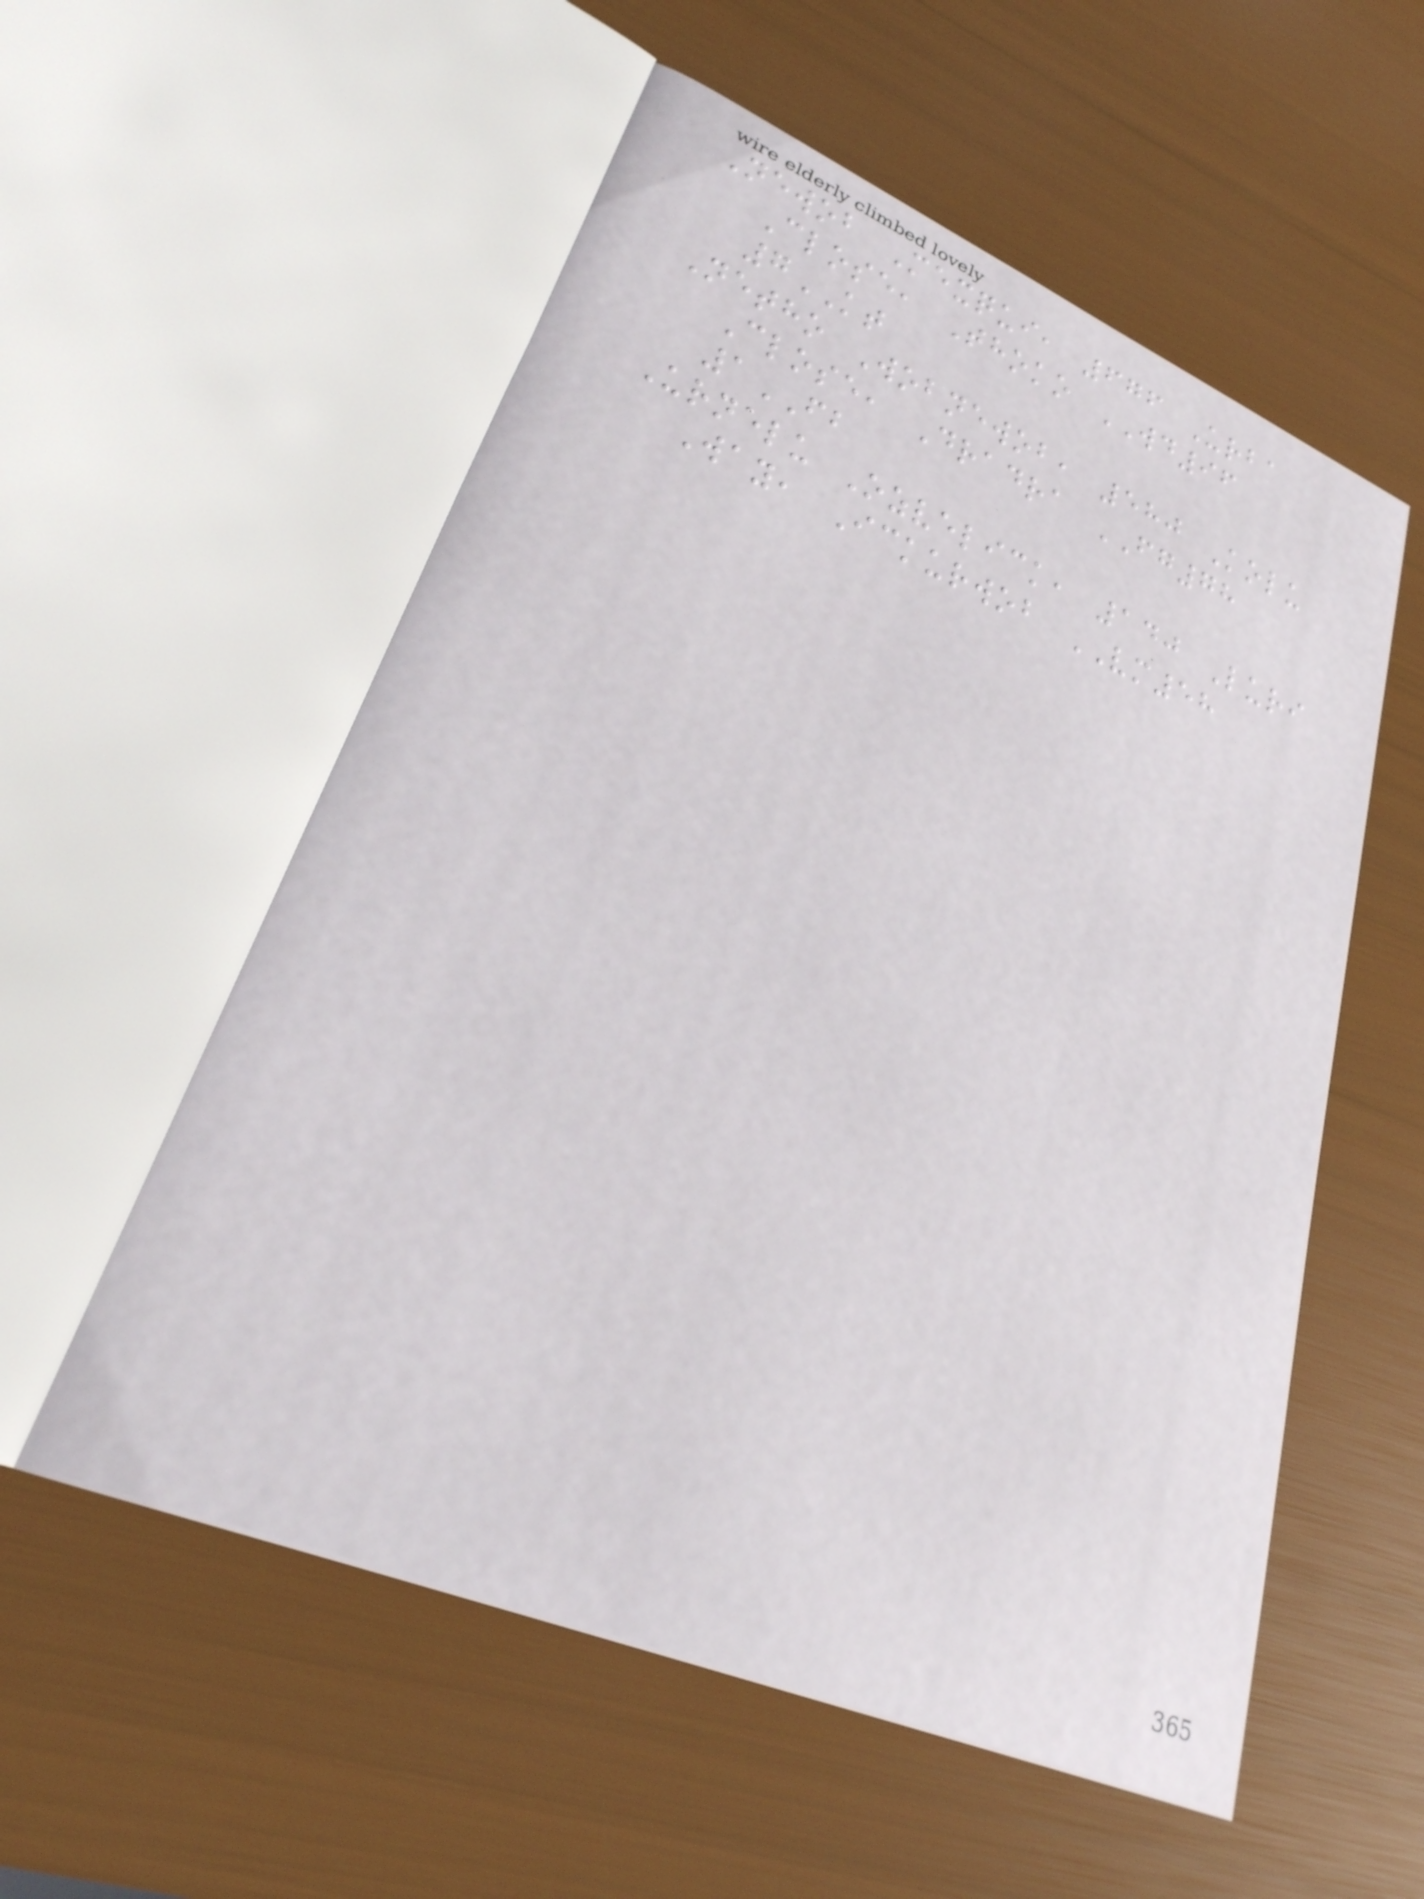Newob Mexqui, 676 Urba
Close, Thoko WD96
7KT
Netho Wobnewob, 580 Kolu
Close, Dradra FG78
1FB
Urnelu Ozvelick, 140 Luri
Way, Ickurwob VM58
